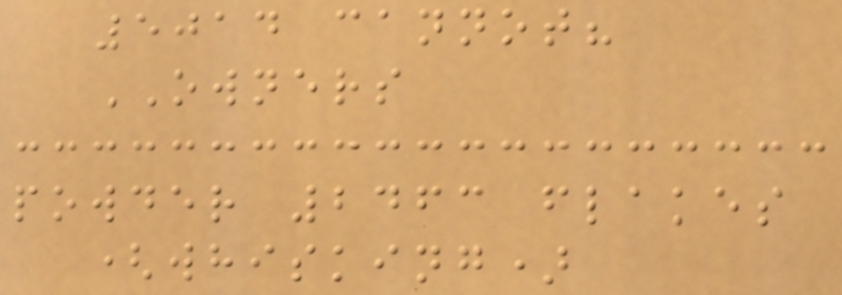5014 cannot?
OWNERS
powder 2463 flakes
(whisking)
